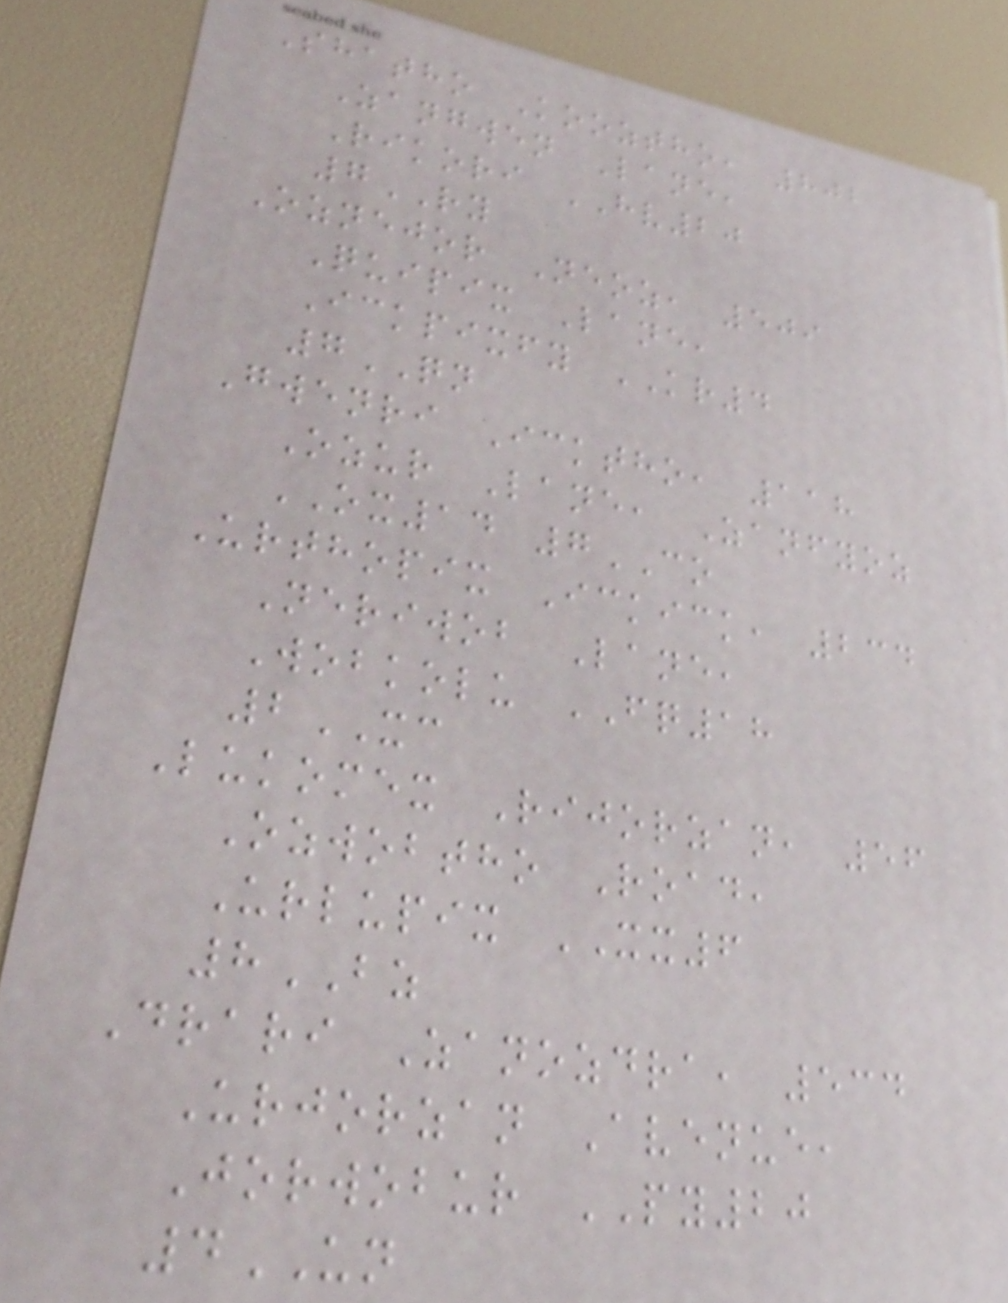Shatho Kooztho, 802
Zangwen Lane,
Rikori HV20
7RY
Oznejor Neoz, 509
Quipix Lane,
Ickpixfy KR4
7QN
Gwenri Icktho, 118
Ozur Lane, Zanfyoz
OX14 7CO
Urthopix Ickick, 234
Neriwob Lane,
Wobkolu FQ18
2XC
Lukomex Rijorzan, 56
Ozwobtho Road,
Urlupix XX6
8BZ
Drari Zanozdra, 534
Urjorzan Avenue,
Jorwobur PY20
4UN
